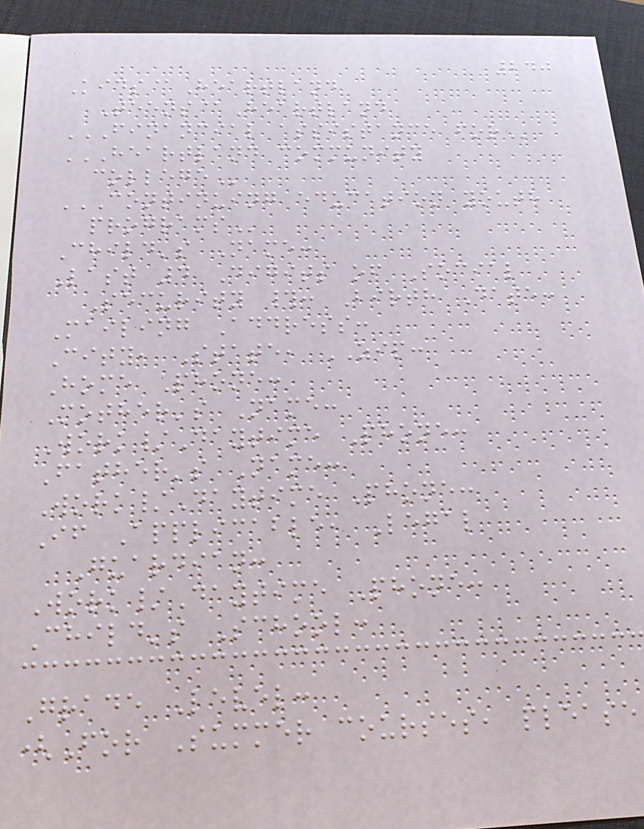240
Kids@Heartland
Teens@Heartland
FINANCIAL ASSISTANCE FOR
HEARTLAND COMMUNITY
COLLEGE
CONTINUING EDUCATION YOUTH
PROGRAMS
Child's Name:
Last 4 Digits of Social
Security #: Birth Date:
Mailing Address:
City, State, ZIP:
Home Phone:
Mother's Name:
Work/Daytime Phone:
Father's Name:
Work/Daytime Phone:
If Applicable, Legal
Guardian:
Work/Daytime Phone:
Child's School:
Grade Level:
(For Summer courses, please
